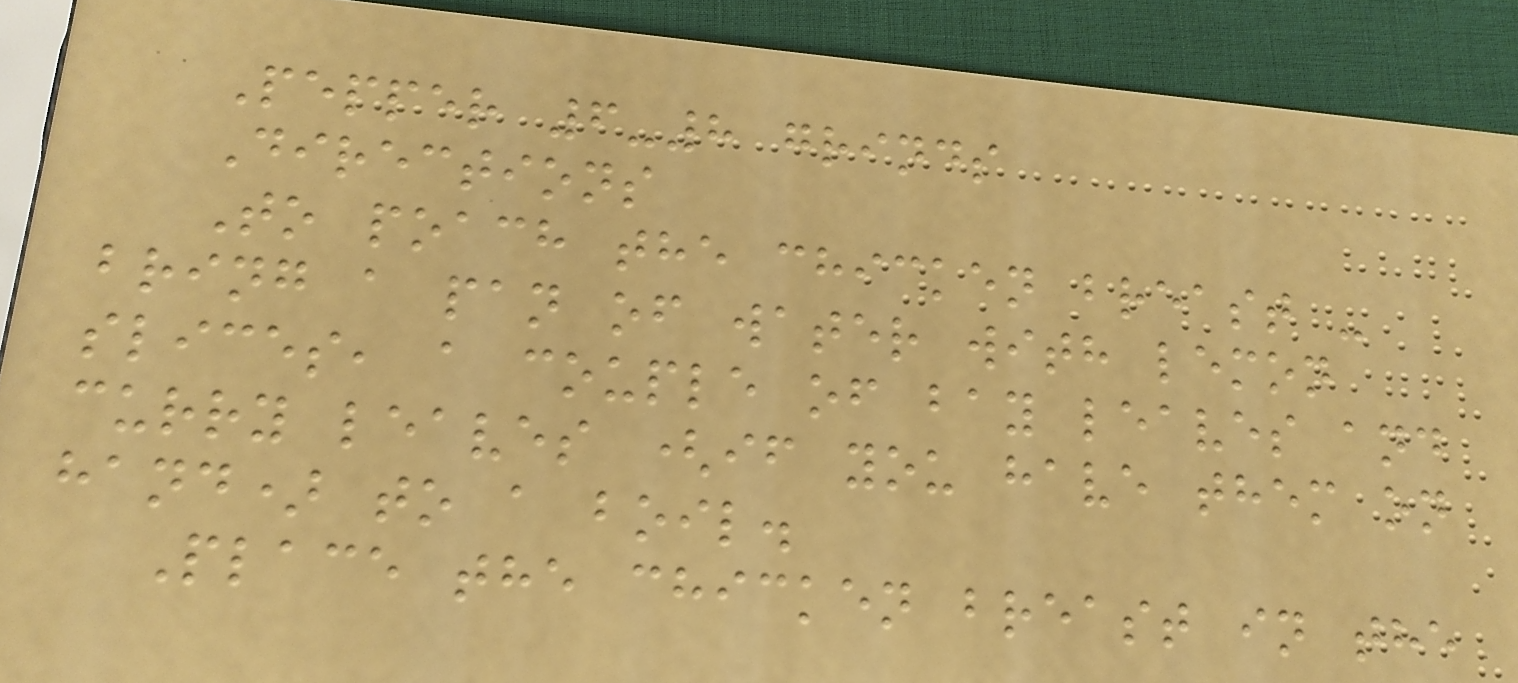Pepper 6-8 grinds
Directions
To poach the chicken breast -
bring a pan of water with lemon
slices, a couple of bay leaves and
curry leaves (if you have them on
hand) to a boil.
Place the chicken breast in the
